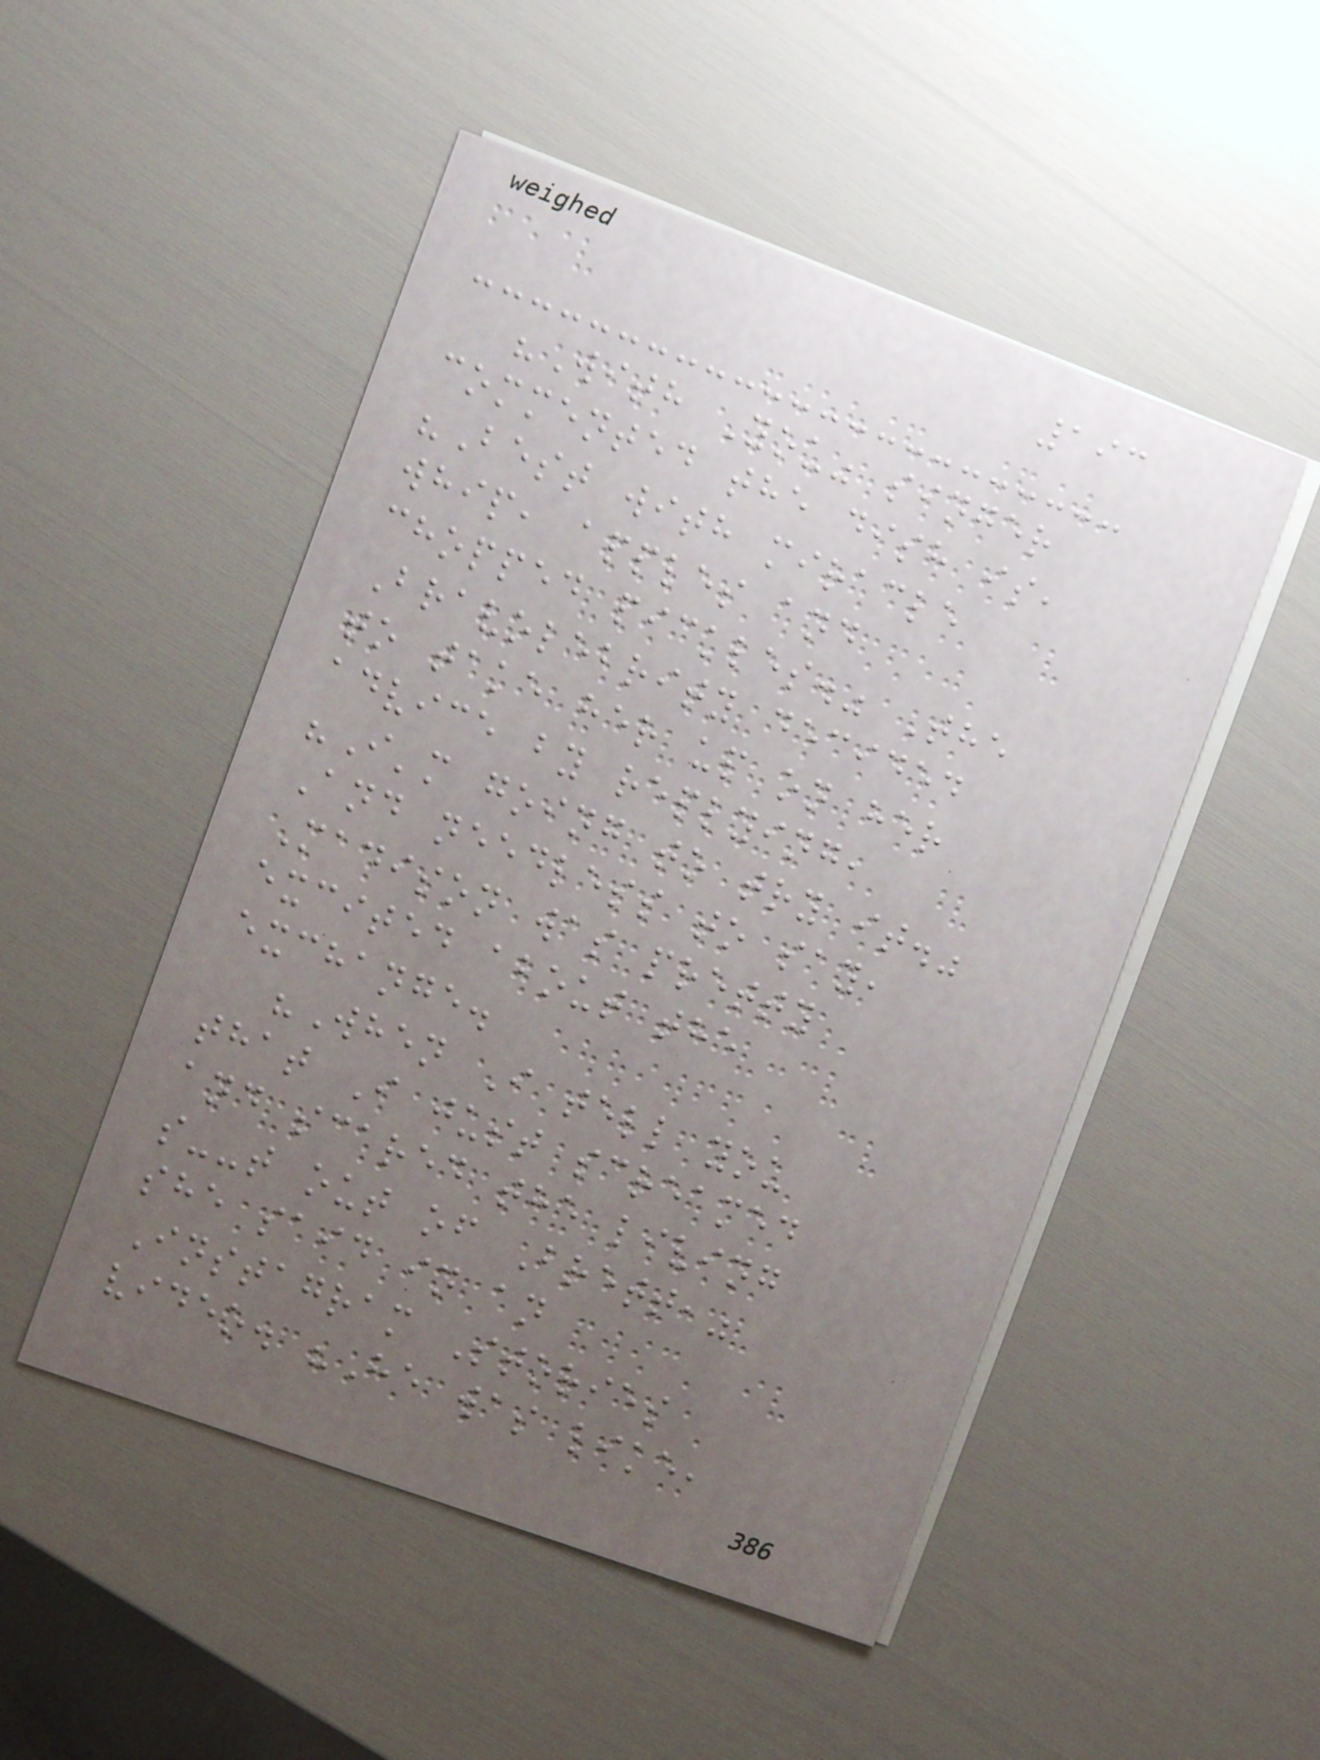193
"With You" singer
commented the dish is,
"Best with miracle
whip, apples and
chopped pickles." The
Bravolebrity decided
to take her up on her
advice by replying,
"I'm going to try it."
And needless to say,
Madison was pretty
excited about the
exchange.
"When I tell you
that I just screamed
and scared the living
s--t out of Brett,"
she said in an
Instagram Stories
video. "He was like,
